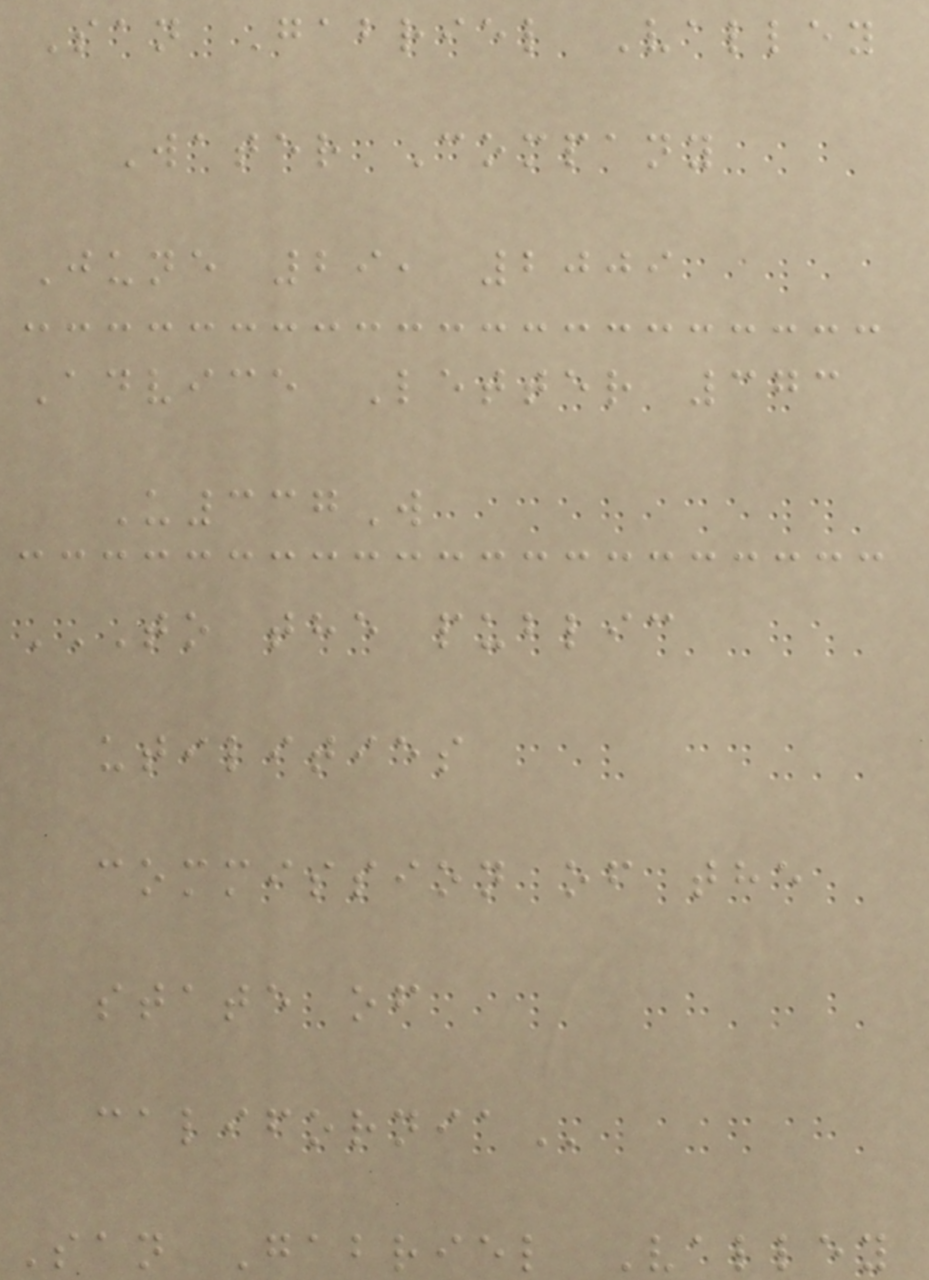San Gabriel Valley
Water Company
June 29, 2009
Advice Letter 373
U337W
TO THE PUBLIC
UTILITIES
COMMISSION OF THE
STATE OF
CALIFORNIA
San Gabriel Valley
